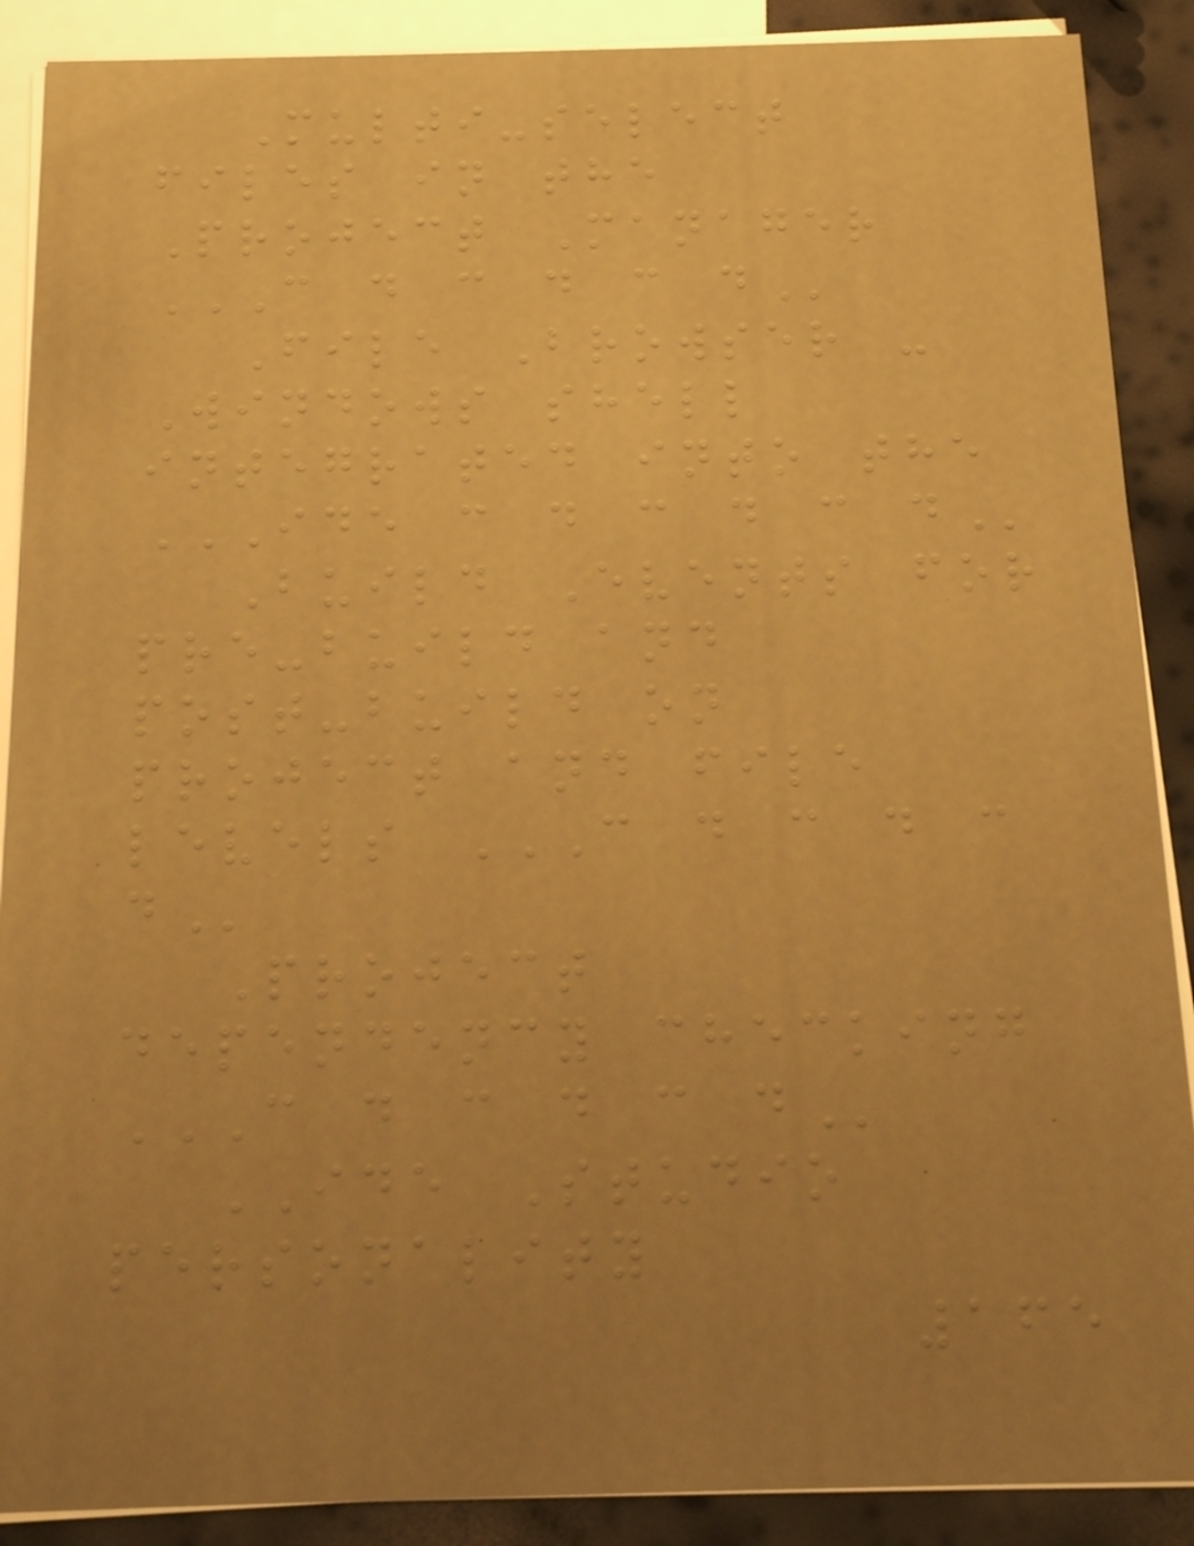Multi-select
files in the
Project Manager
C D C D C D
File Browser -
Windows shell
integrated into the
IDE C D C D C D
Build Events for
pre-build and
post-build on
project and file
levels C D C D C
D
Project
dependency checking
C D C D C D
IDE Studio
personality
165
